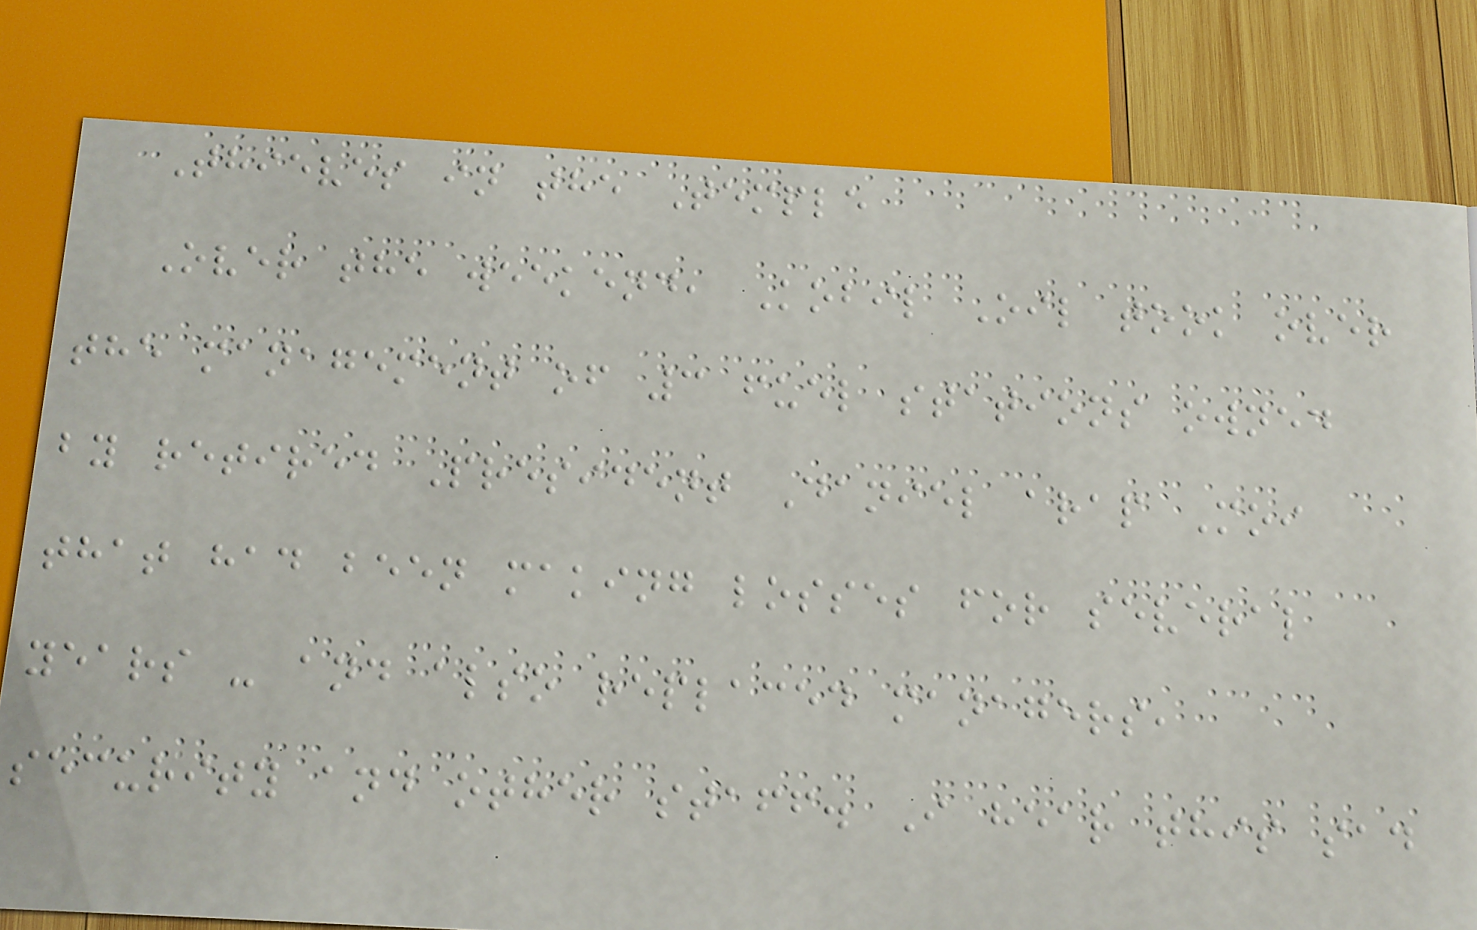Thieves in the Temple
Over the weekend, Kobil Oil took over
the management of 3 fuel stations owned
by retired President Daniel arap Moi
that had been making losses for several
years - and also replaced managers,
security and other staff. I hear this sad
